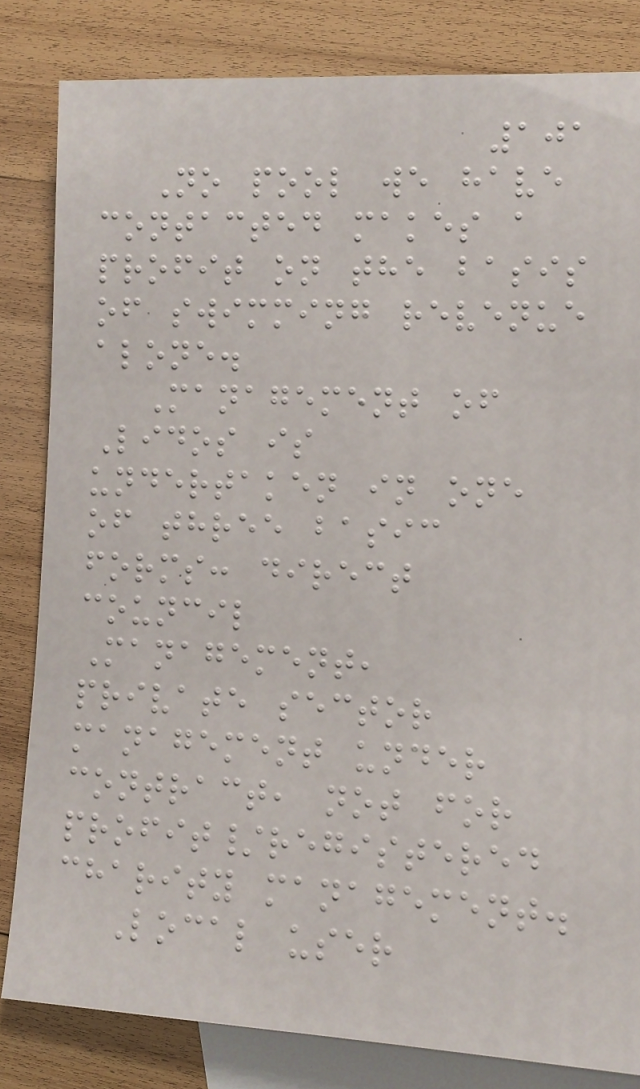101
No pool we have
contacted makes a
profit on the basis
of swimming revenue
alone.
Management of
Lidos is
undertaken in one
of three basic
forms: direct
council
Management,
private sector
management under
contract, not for
profit/registered
charity management.
Local user
